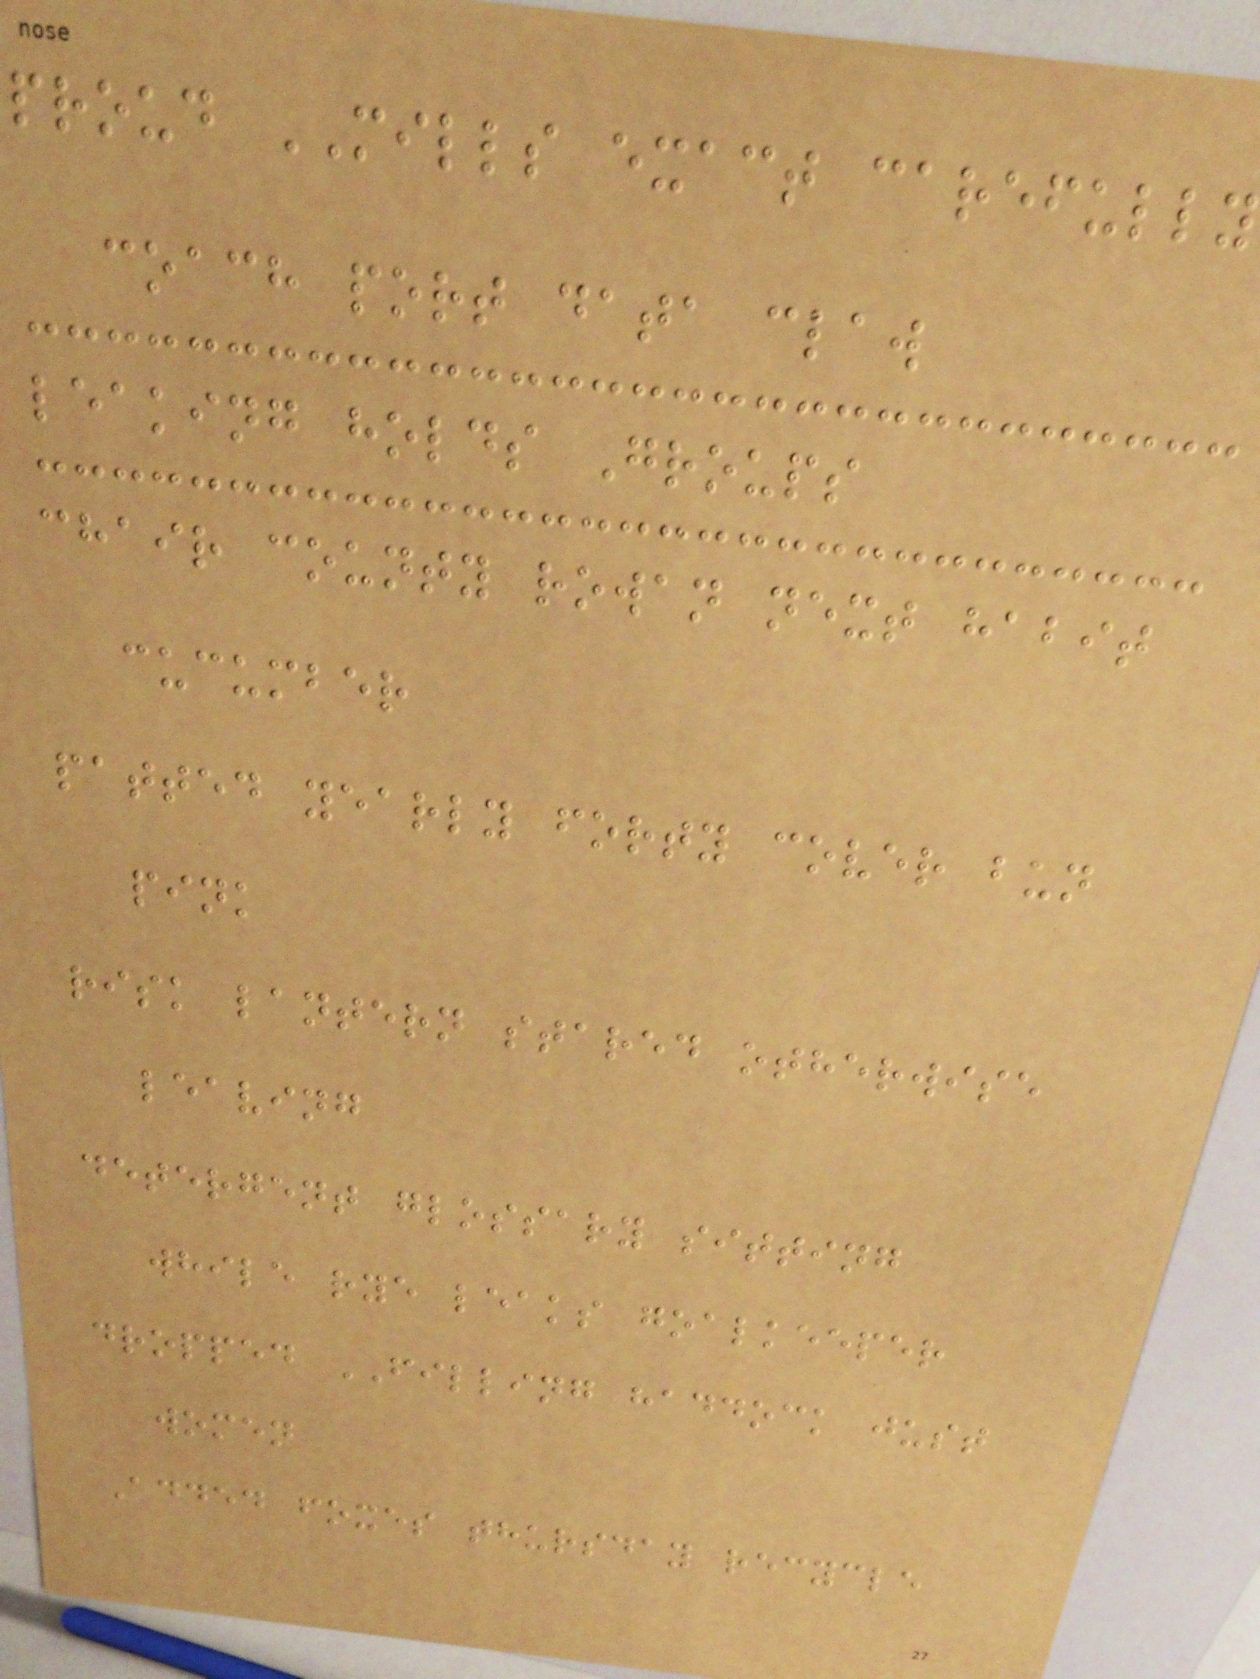proud MILLS exact carefully
coach port data claw
leaking holds Groups
chair county rowan next habit
cucumber
patted yearly forty cover bun
pink
risk lantern stared otherwise
leaving
detergent glossary sitting
while rye leaks goalkeeper
dropped FILLING haddock just
women
Added foxes thursday recycle
